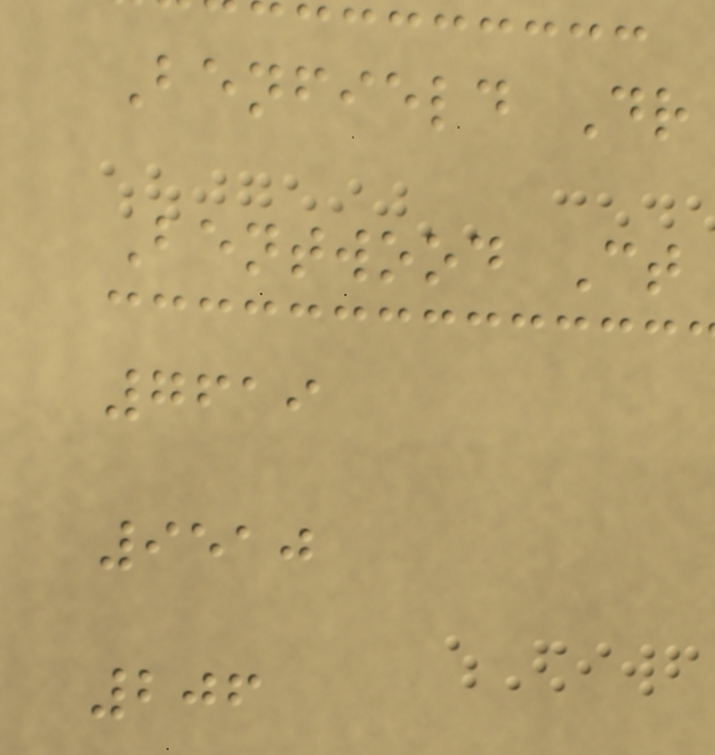Benfield Dr
Bentwood Ct
7619
9510
206
